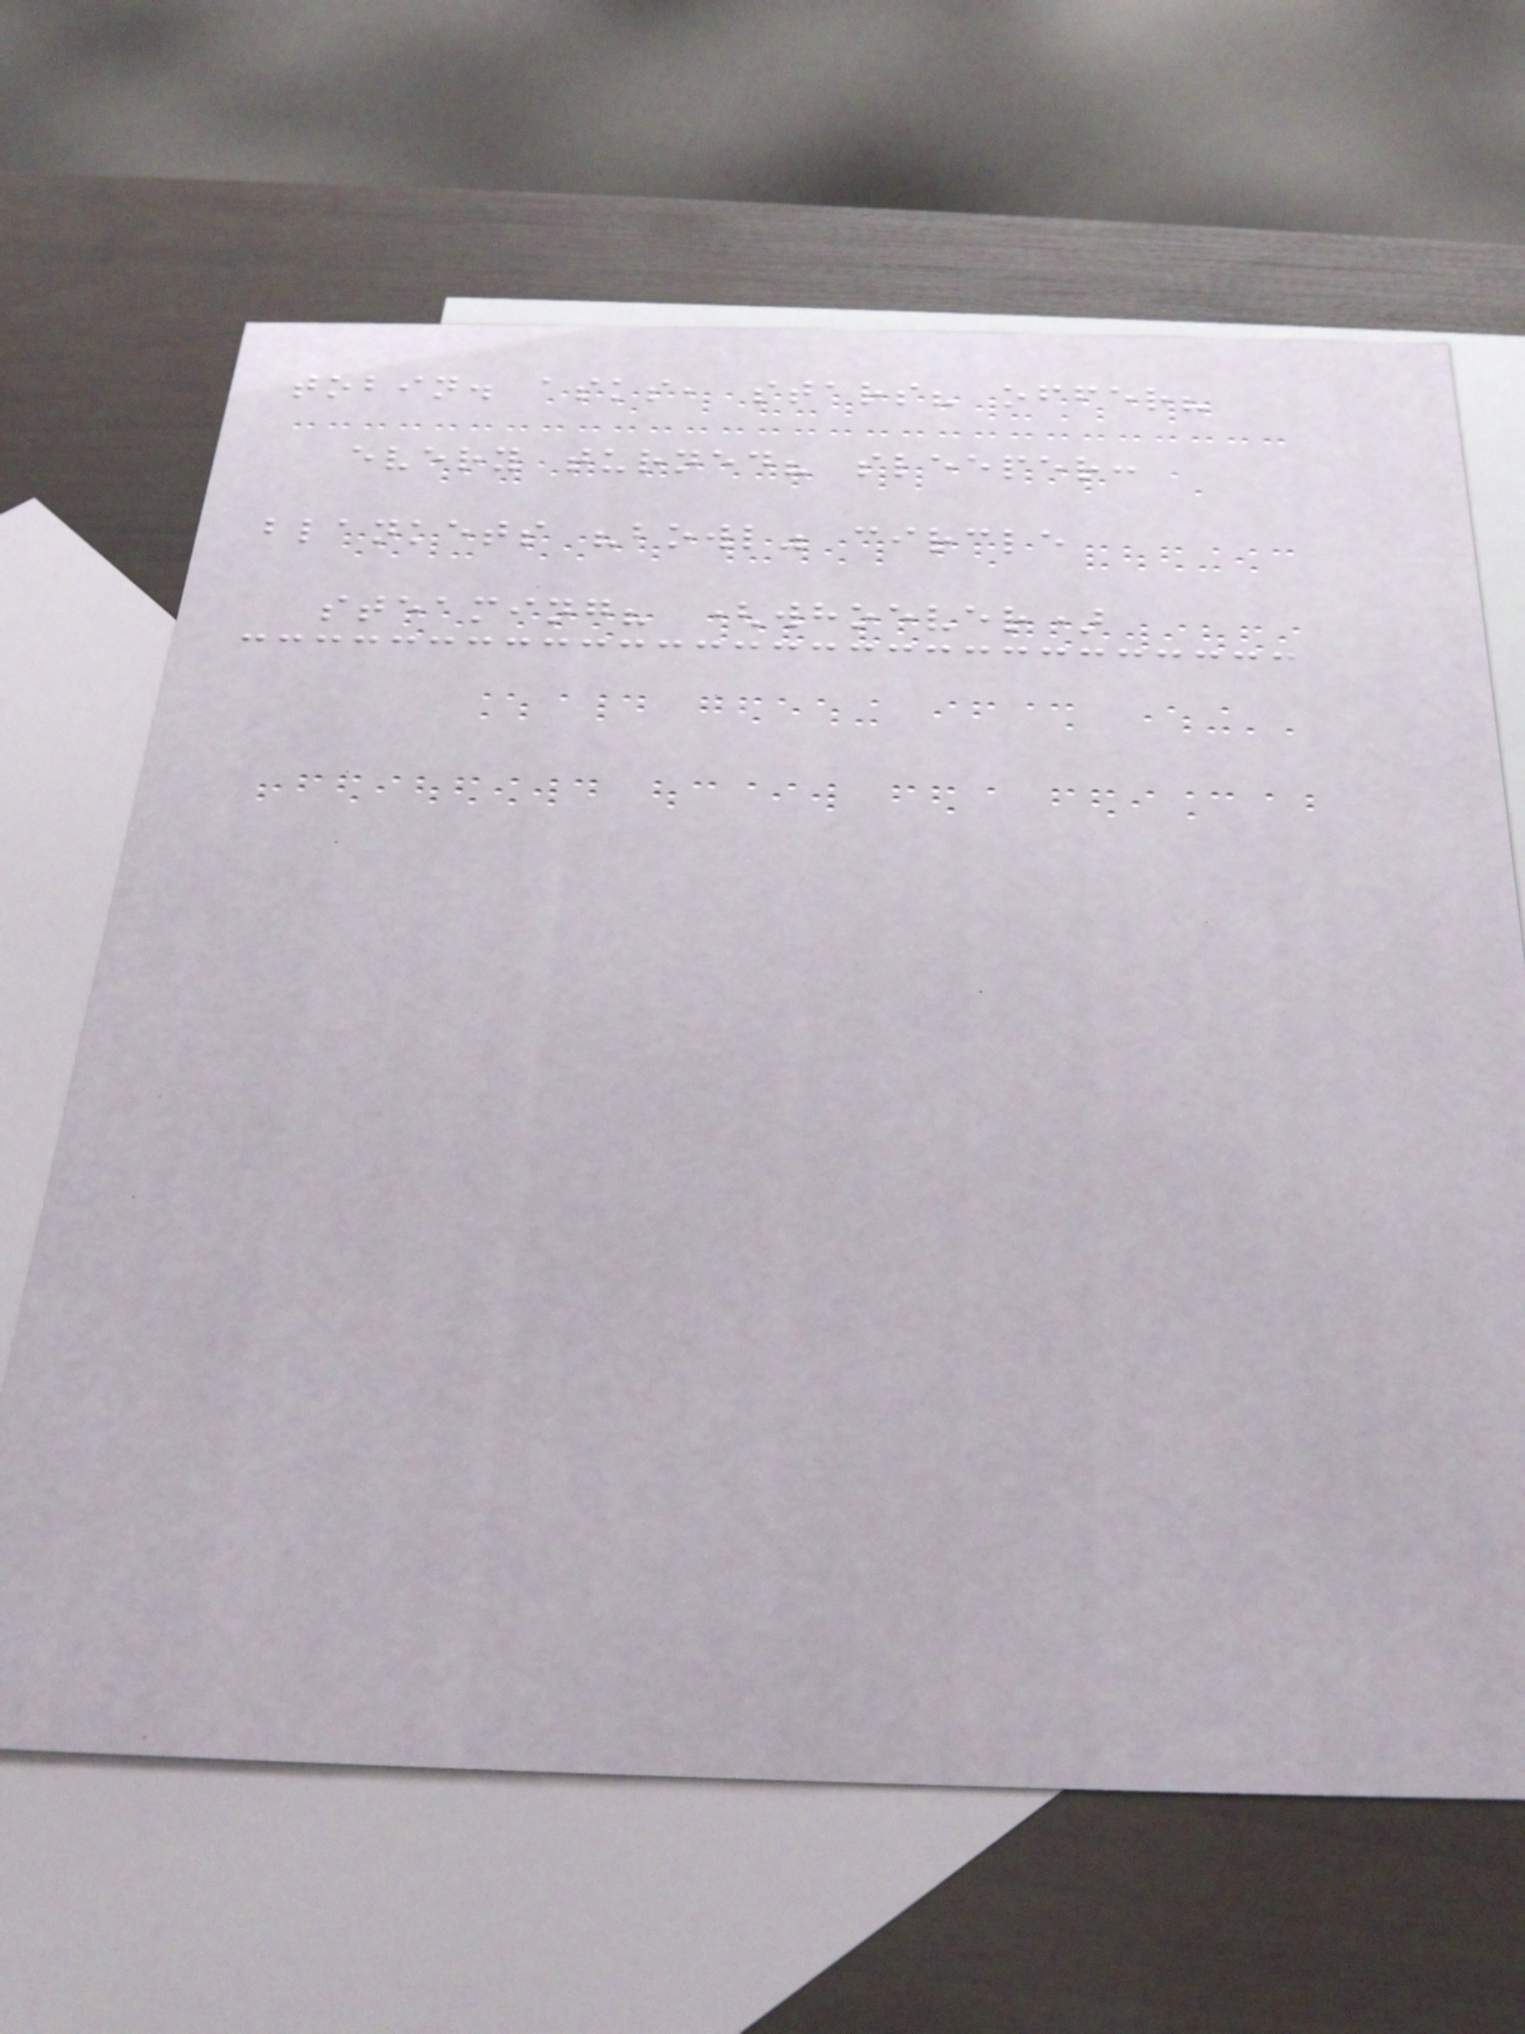tobin. asks, stars? offer?
every turned? sleeper:
blankets "bowl" circle
steaming? (whoever)
